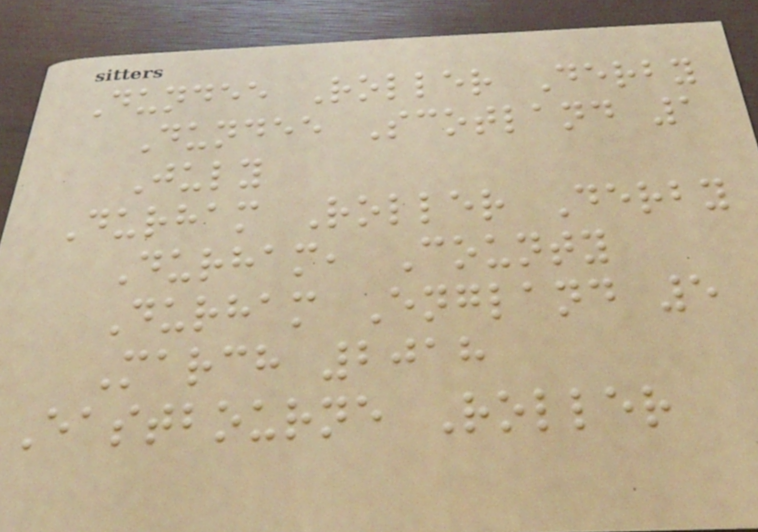Dundee Roller Derby
Dundee Scotland 1
July
Durham Roller Derby
Durham, County
Durham England 5
March 2018
Eastbourne Roller
